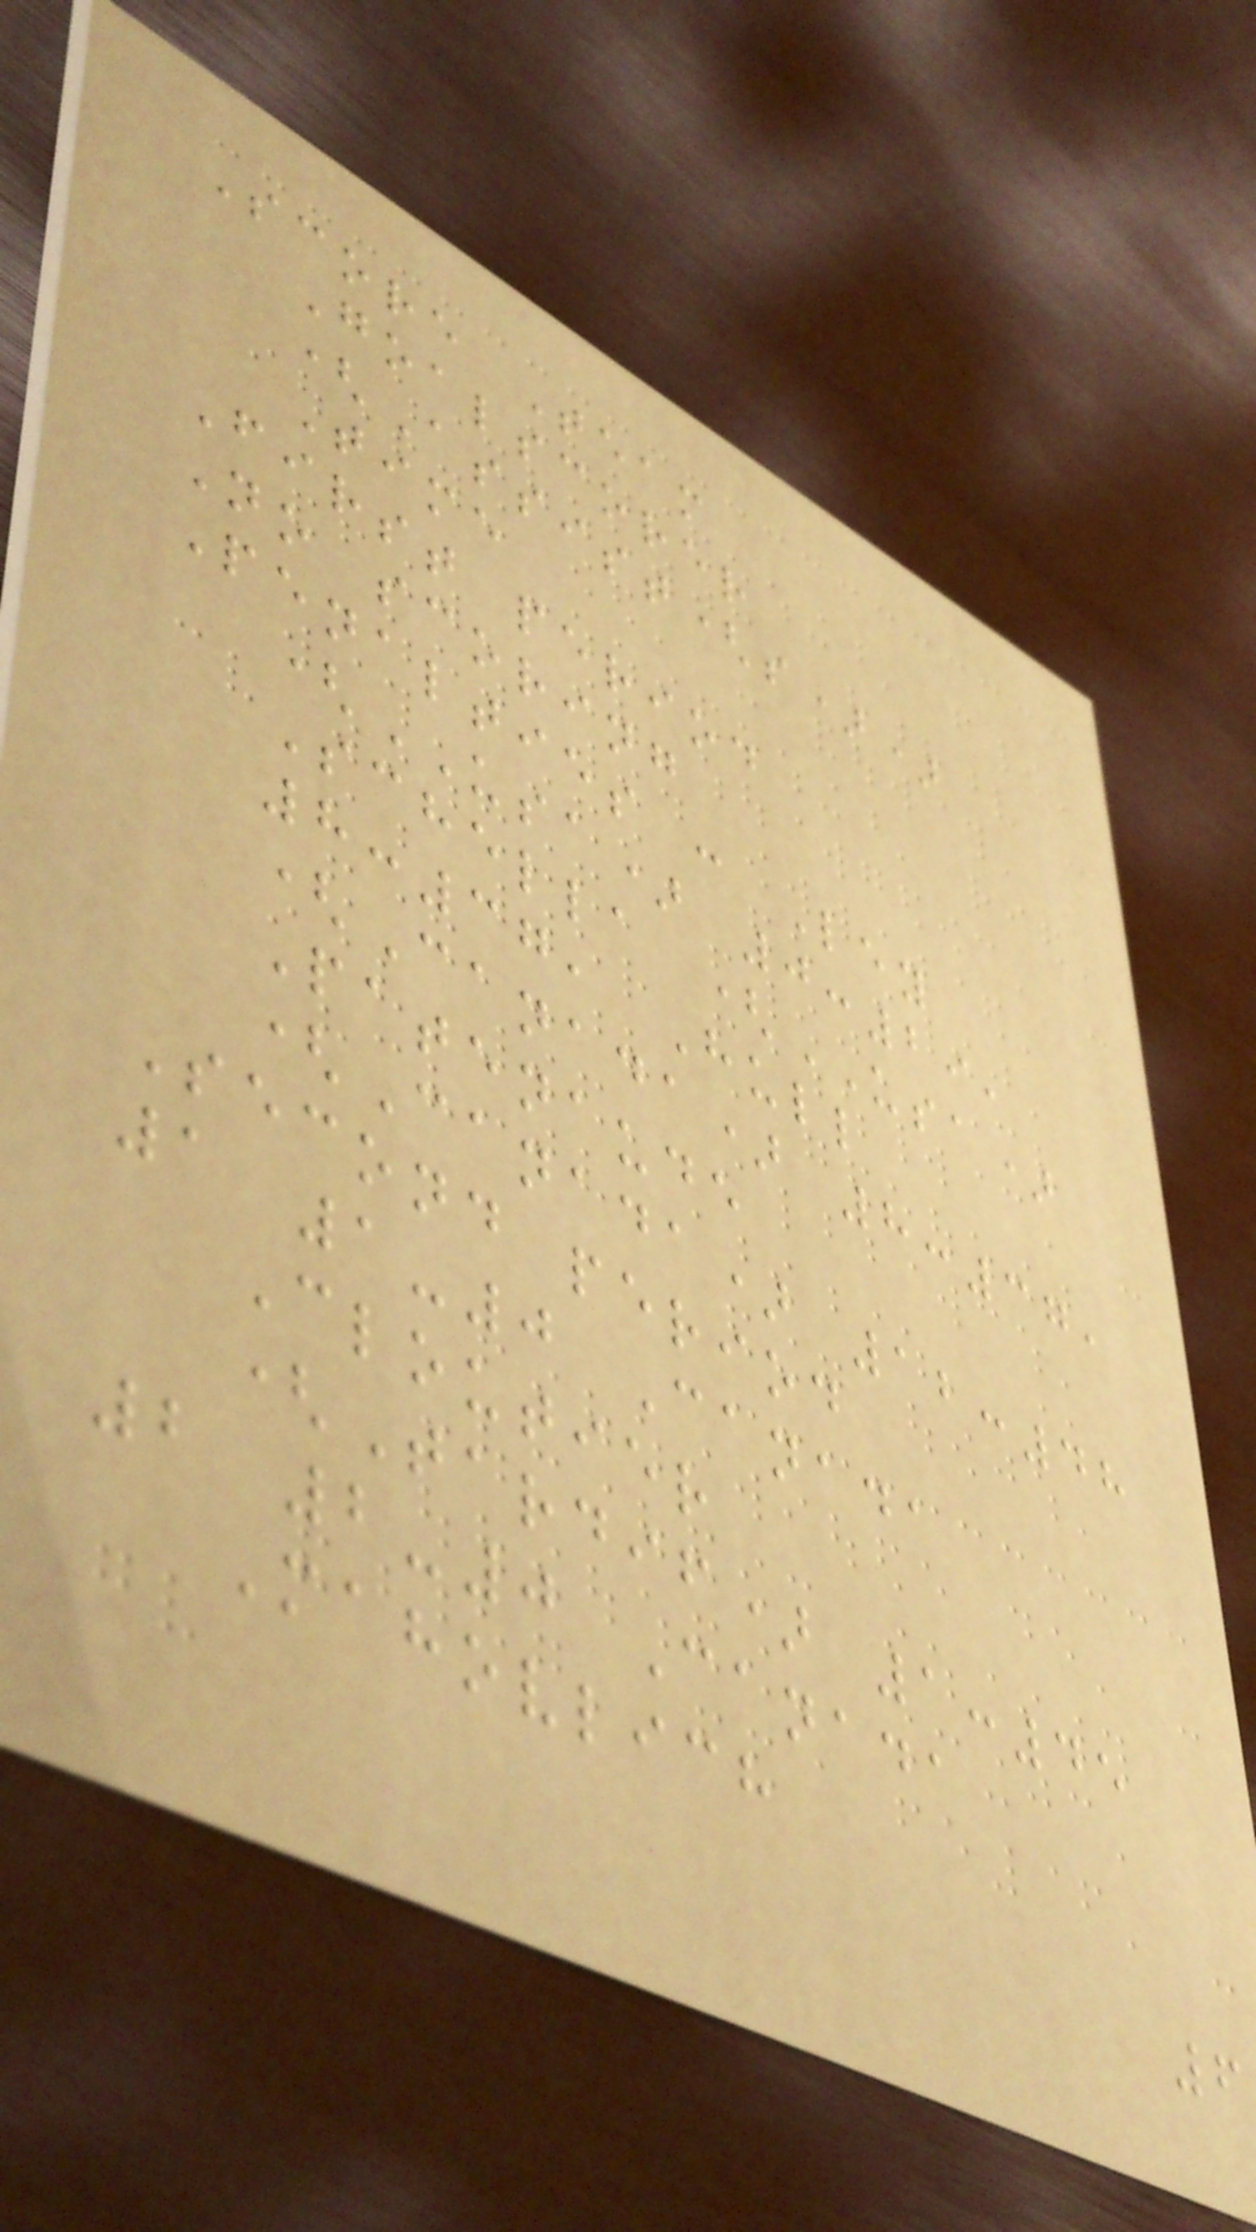Score Team
Goalscorer
(Assist(s))
Time
First period
No scoring
Penalties : Ley
(USA) 0:29,
Schella (USA)
8:37, Hull
(Canada) 8:37,
Patenaude
(Canada) 12:48
Second period
1 1-0 Canada
Cloutier
(Tardif) 1:45
2 2-0 Canada
Mahovlich
6
